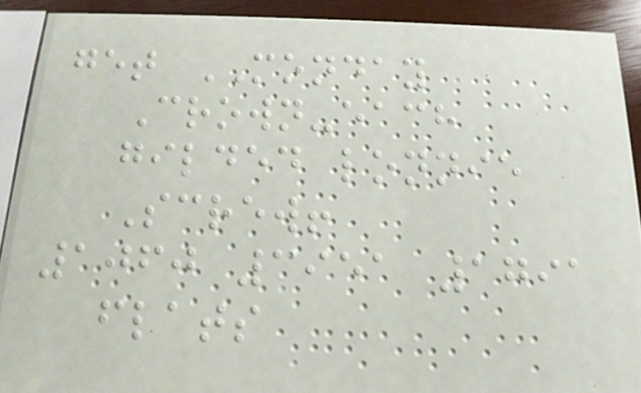get MONDAY
Crown-each
gilded lonnie
Screw!
1060 3951 1791
flats
